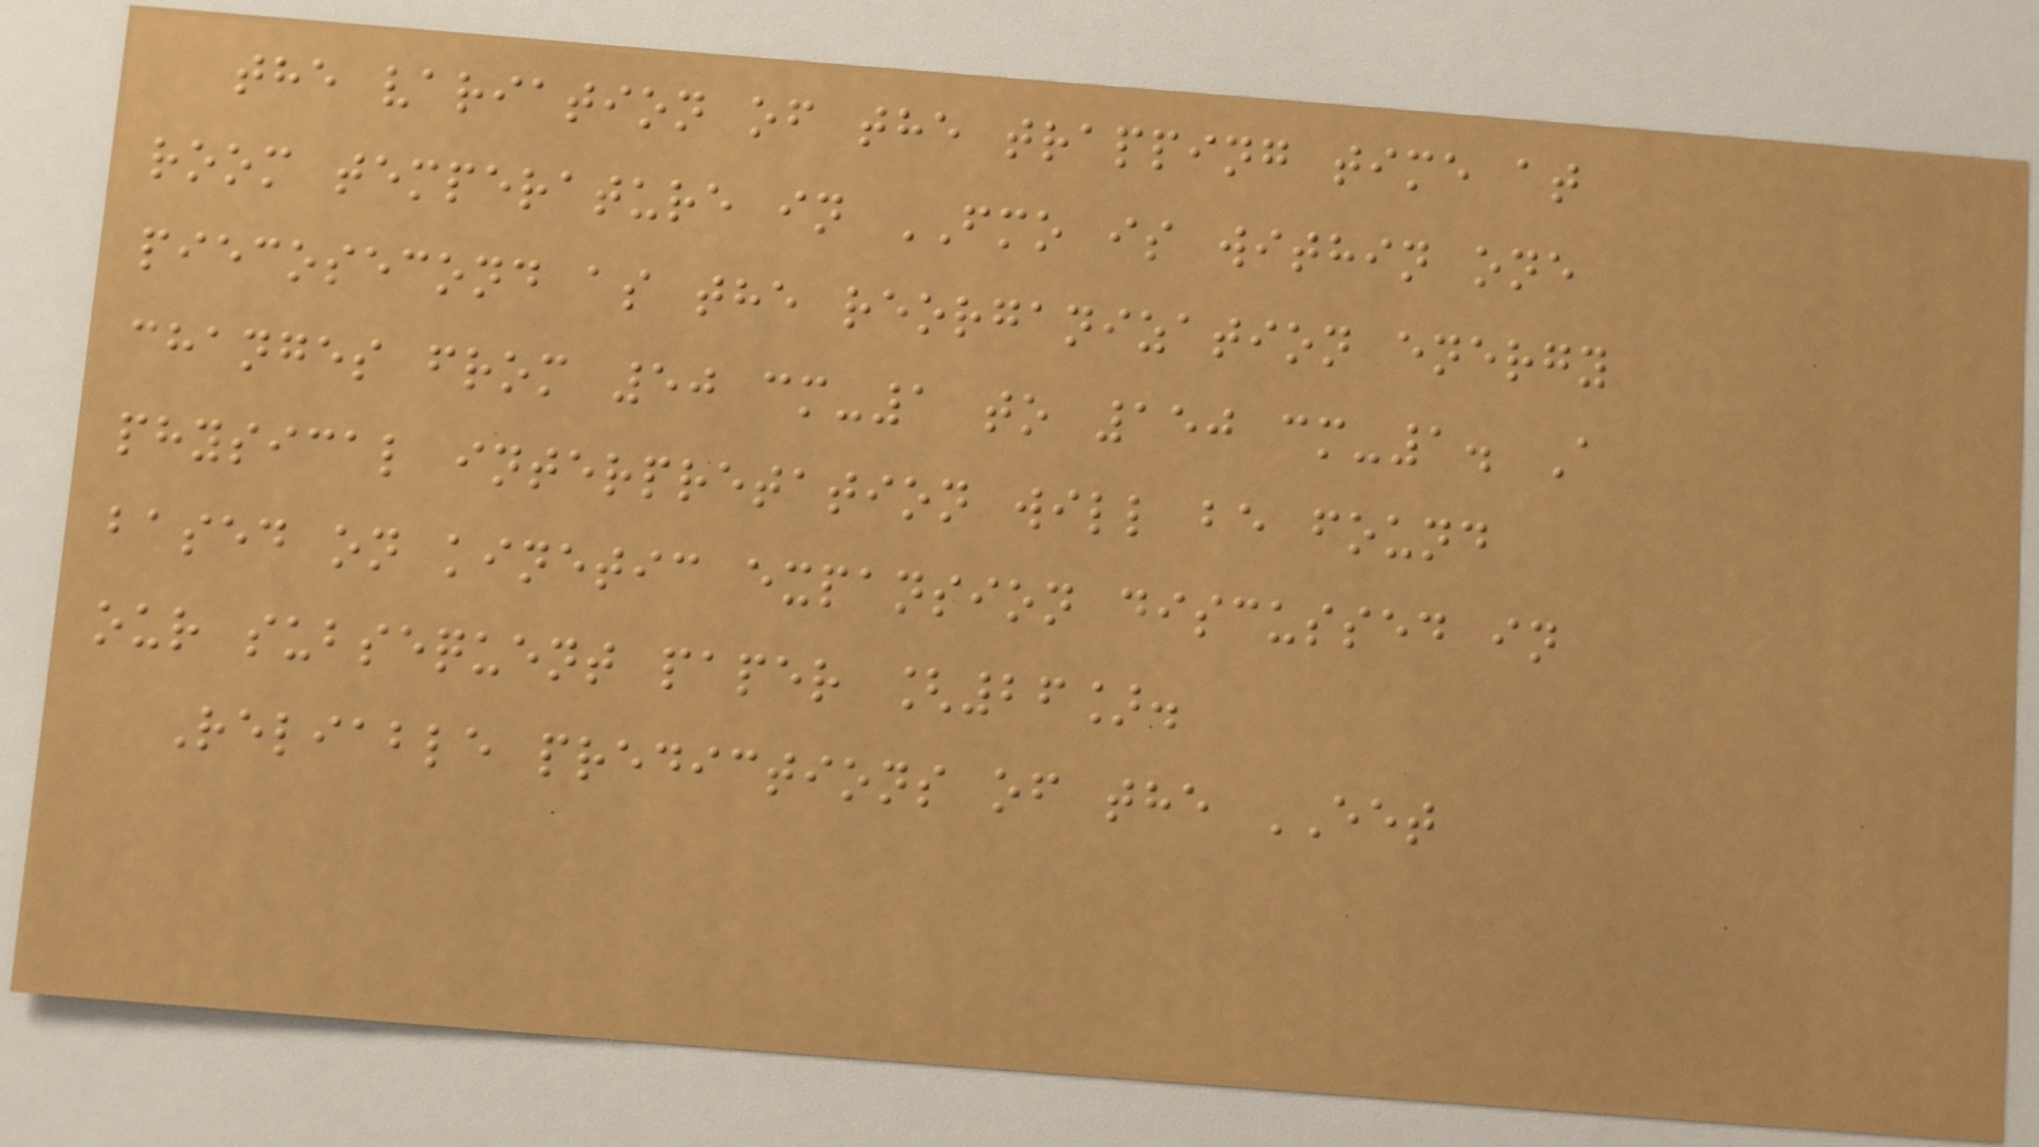the variation of the trapping time at
room temperature in FMO is within one
piecosecond as the reorganization energy
changes from 50 cm-1 to 150 cm-1. A
physical interpretation will be found
based on kinetic expansion discussed in
our subsequent paper [26].
Reliable predictions of the EET
